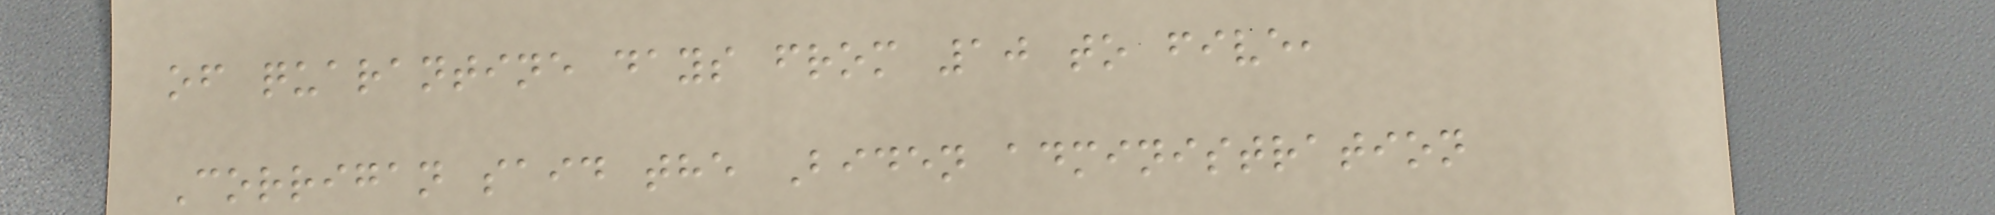of quarantine days from 10 to five,
Corrigan said the Biden administration
